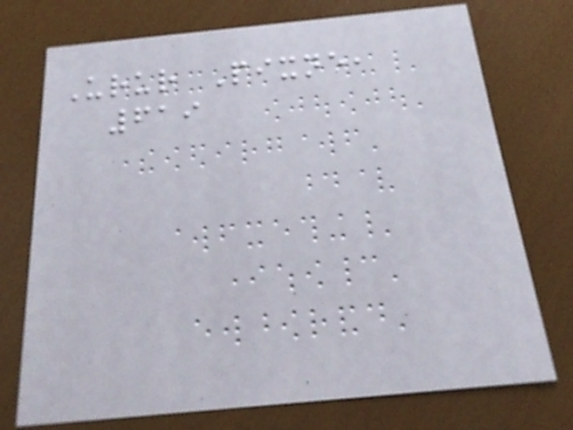Urur Pixne,
619
